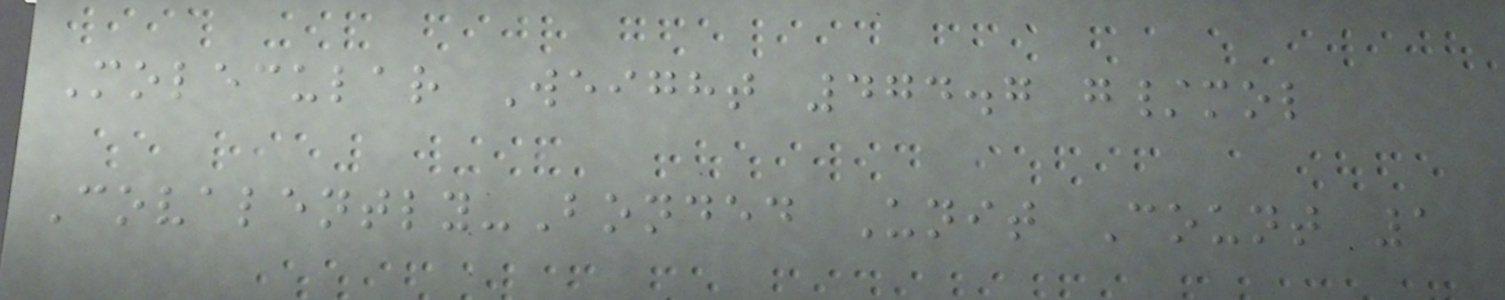Molecular Weight 474.7 g/mol
Covalently-Bonded Unit Count 1
